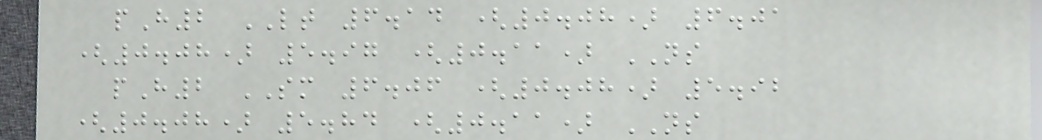pH2 LT 6.14 (0.08) 6.01
(0.08) 5.97 (0.11) NS
pH2 SM 6.06 (0.08) 5.92
(0.08) 5.84 (0.11) NS
